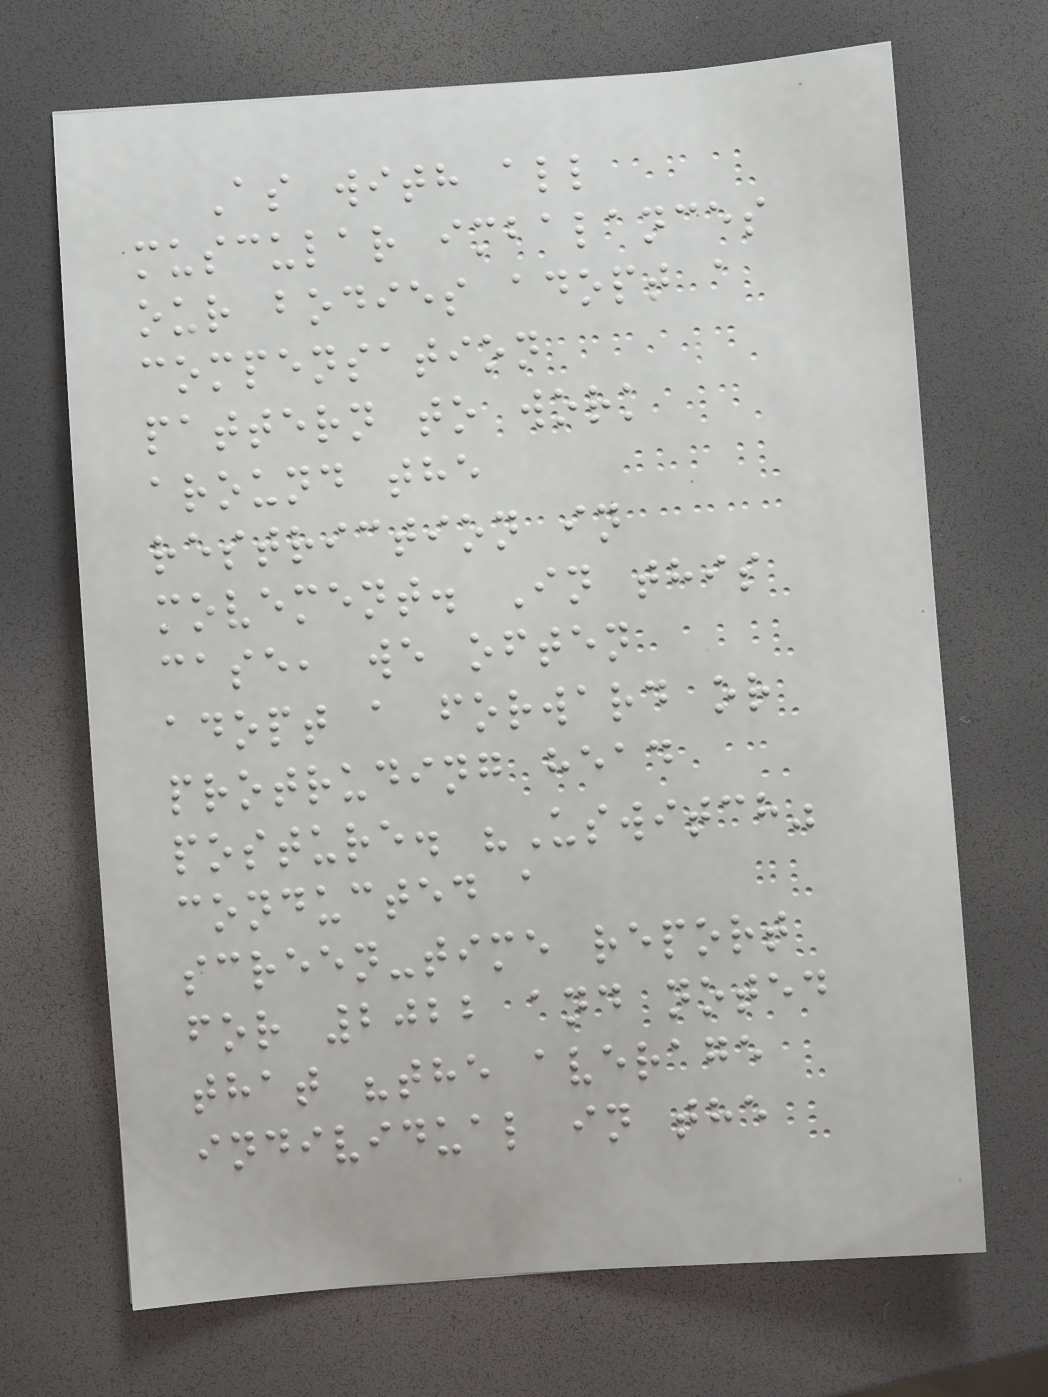As with all
muscular imbalances
our bodies adopt a
compensation
pattern to work
around the
restriction in
movement. In this
case, we often
adopt a forward or
protruding head
posture. "Uswitch"
conducted a
screen-time report
for 2022 and noted
that "the average
individual in the
